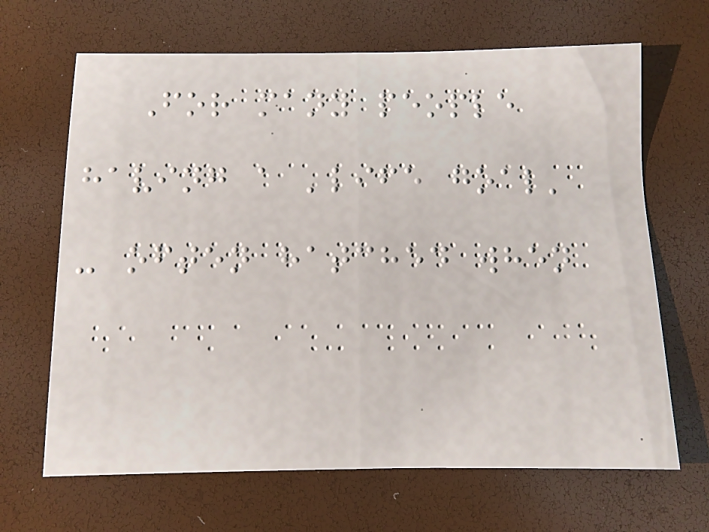For many people
having a 'life goal'
- often hatched when
